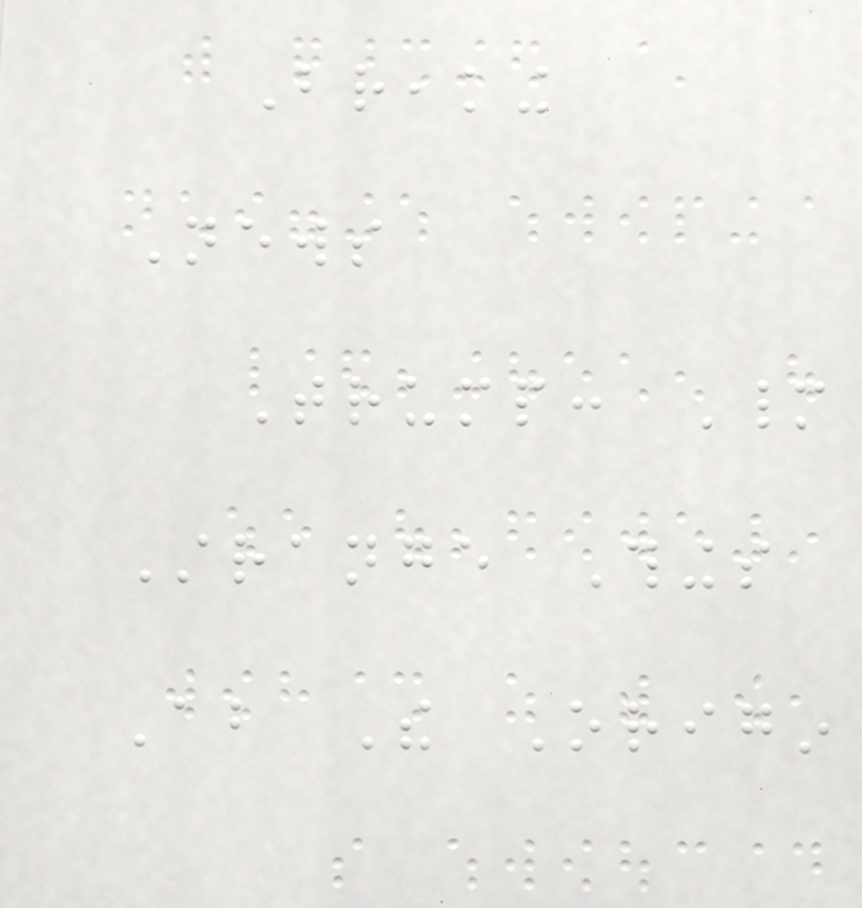Breaking
News
Trump: Many
Strange Things
About The Origin
